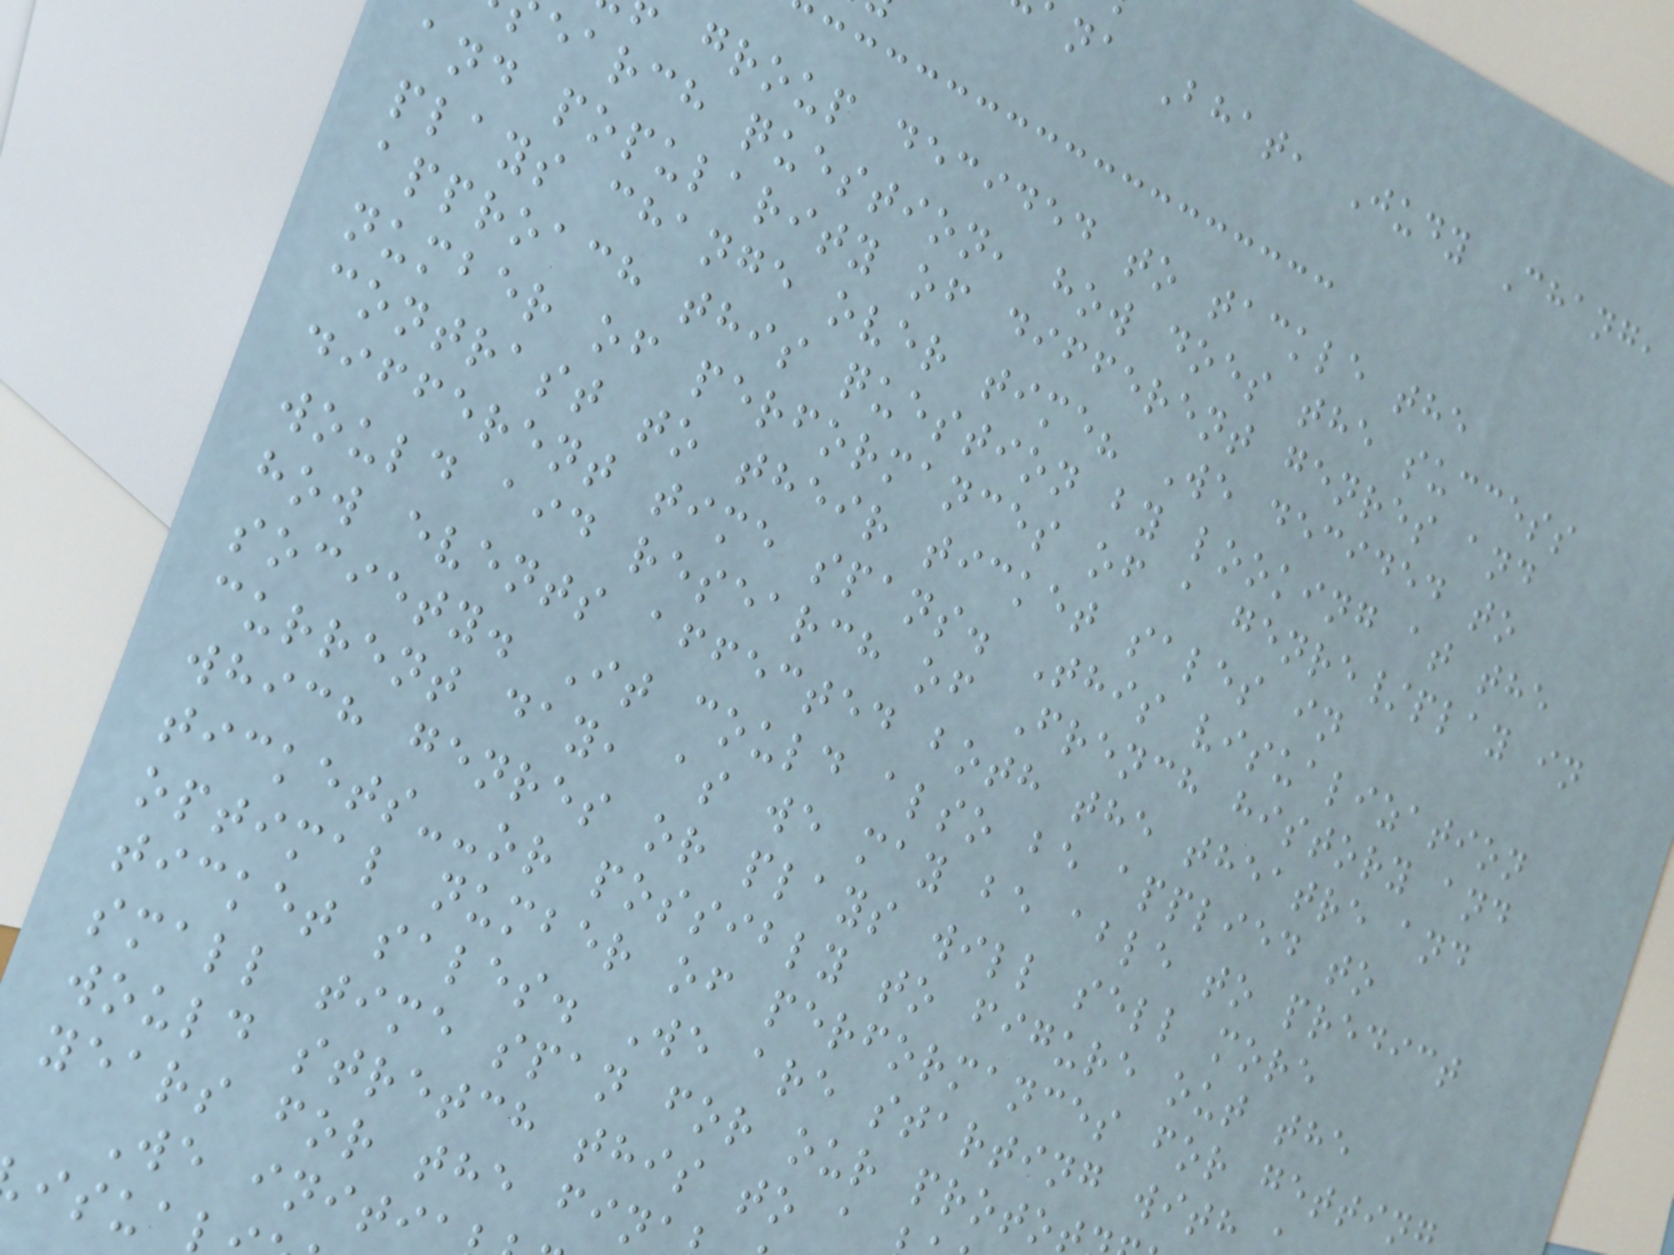ana Bhat, Judy Chang,
group decided to tackle the
earch question, how does the success
and popularity of different genres and
plays change over time? We decided to
approach this question by looking at the
number of performances of a genre/play in
contrast to their ticket sales in
different time spans. This visualization
would aid research of French history and
how events affected both the theatre and
society. It could also be applied to
current day, as we may be able to predict
which genres or plays will sell more
tickets--or possibly to figure out the
optimal number of performances for gettin
ticket sales. We are starting with
small time span for our proto
would stretch this to a
years for the fin
We initi
